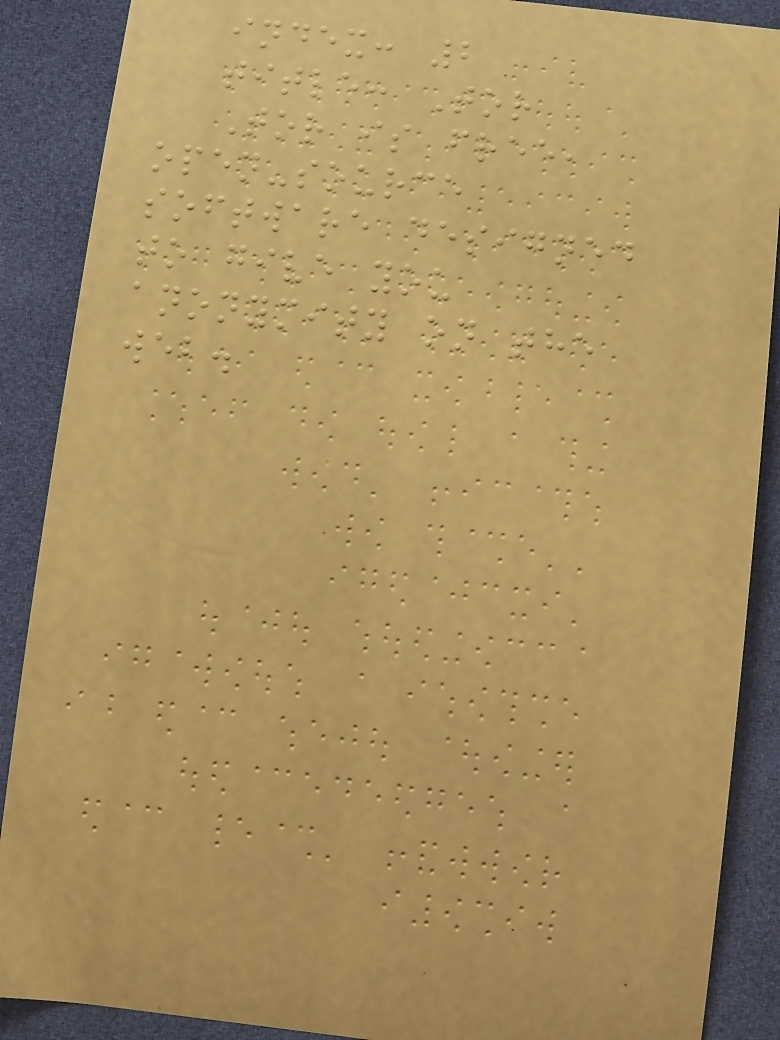index: 2
title: Tor
Tor is free,
open-source
software designed
to give you
anonymity on the
web.
